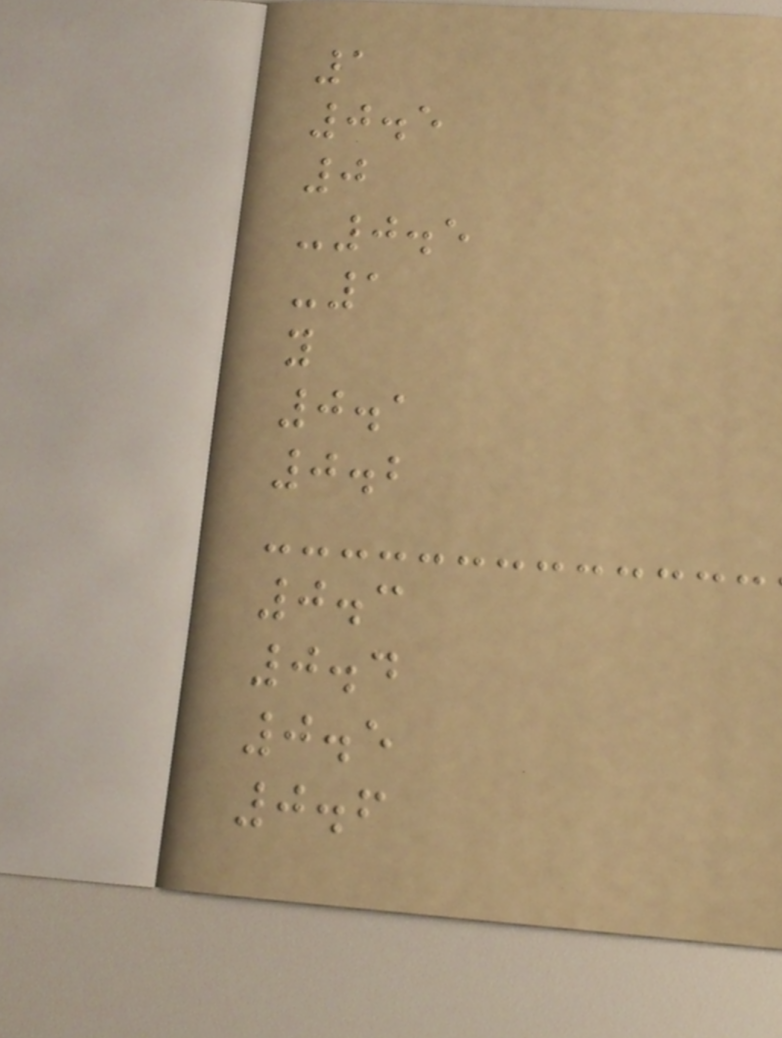1
0.5
0
-0.5
-1
y
0.1
0.2
0.3
0.4
0.5
0.6
